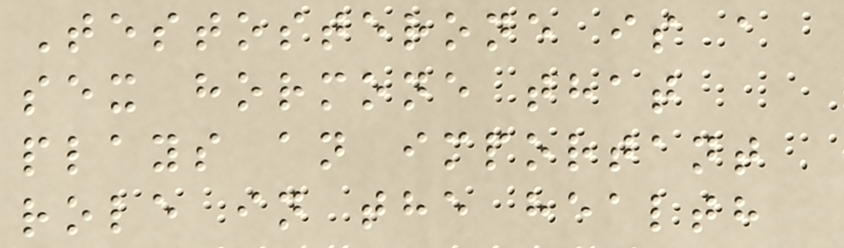Testosterone is a
sex hormone that
plays an important
role in the health
